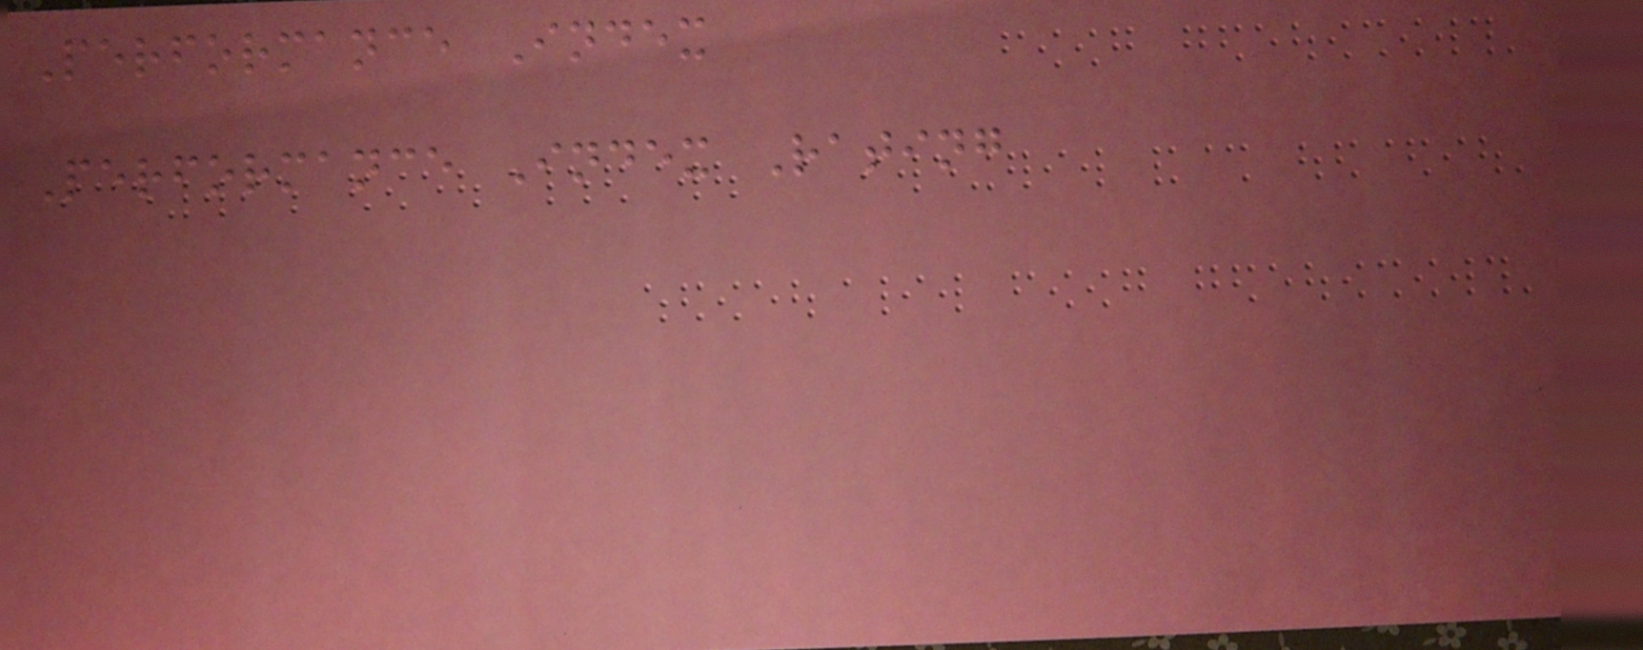Performance Index
Performance Index Rating
